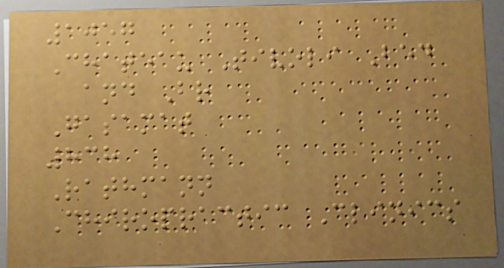1057
Chateau Tivoli Bed
and Br
Gasamat
838
Rathmann
Chiropractic Clinics
